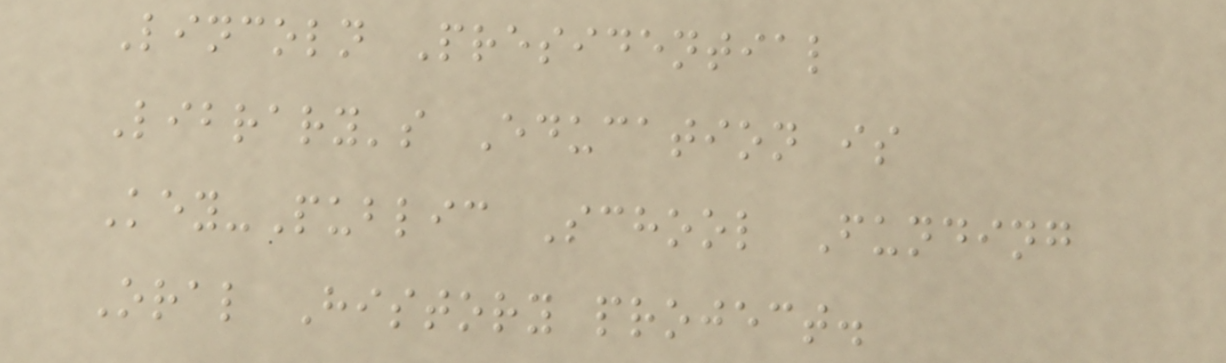Lincoln Presidential
Library's Education is
Key-Public School Funding
Oral History project.
